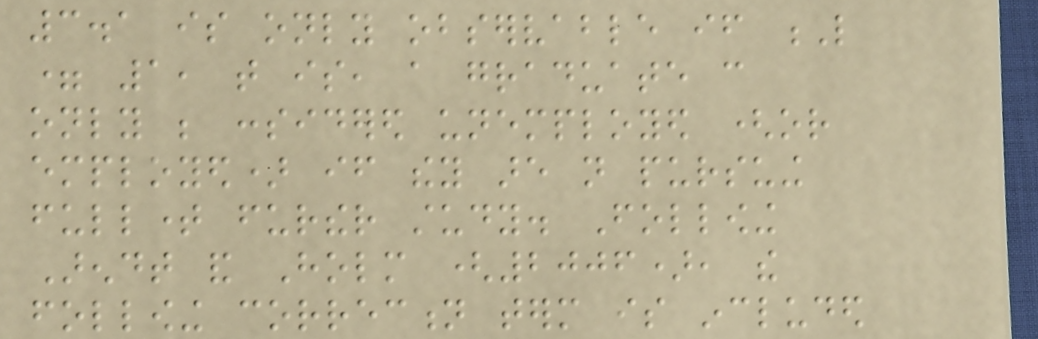3.1 is only observable if L
= 1, that is, a graduate can
only be considered unemployed (or
employed) if they are not pursuing
fulltime further study. Following
Arendt and Holm (2006), the
following correction term is included
